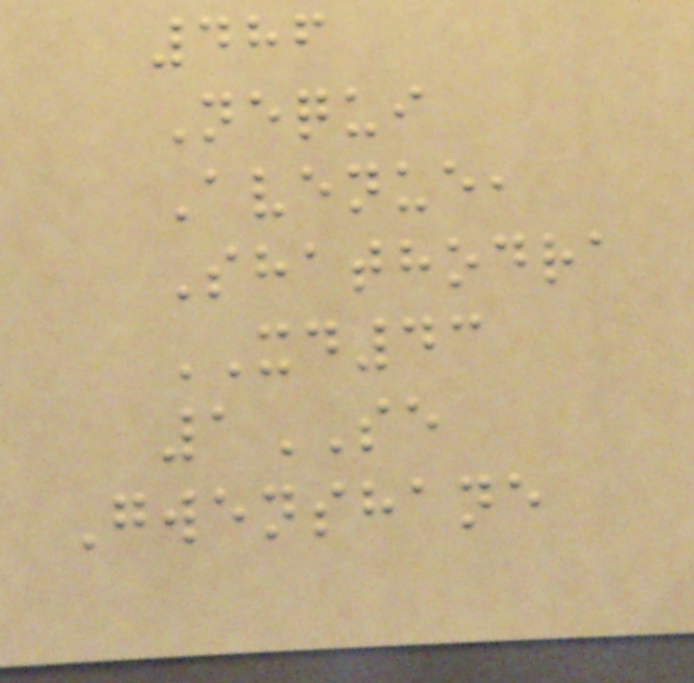486
Nequi
Avenue,
Shathodra
XD43
1SE
Gwenshane
